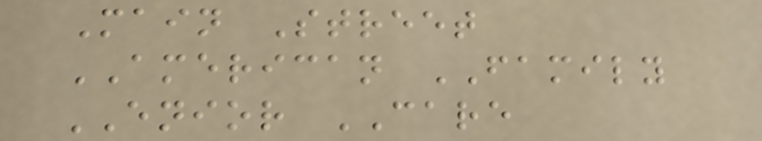Main Street
AMERICAN FAMILY
ENIOR CARE
